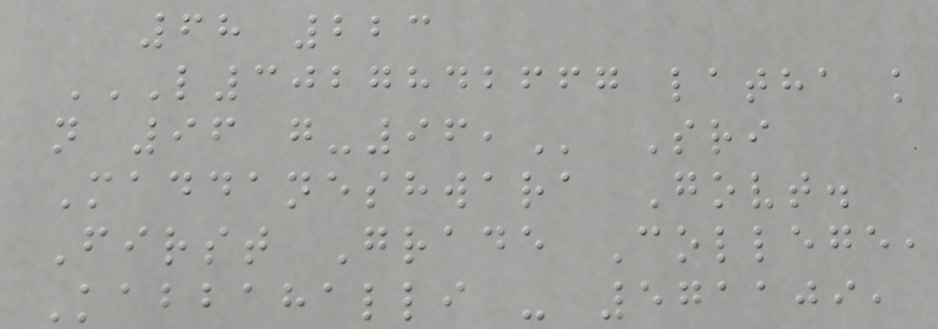68 223
L3027842667 LATHA K
N 96 G-96, Sri
Maddaneshwara Govt.
First Grade College,
Kabbahalli - 571109,
